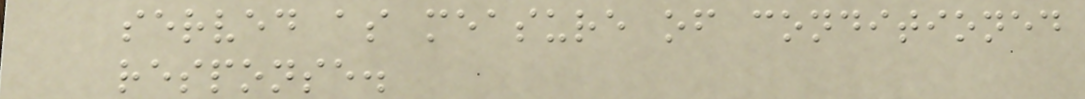served as measure of conditioned
response.
